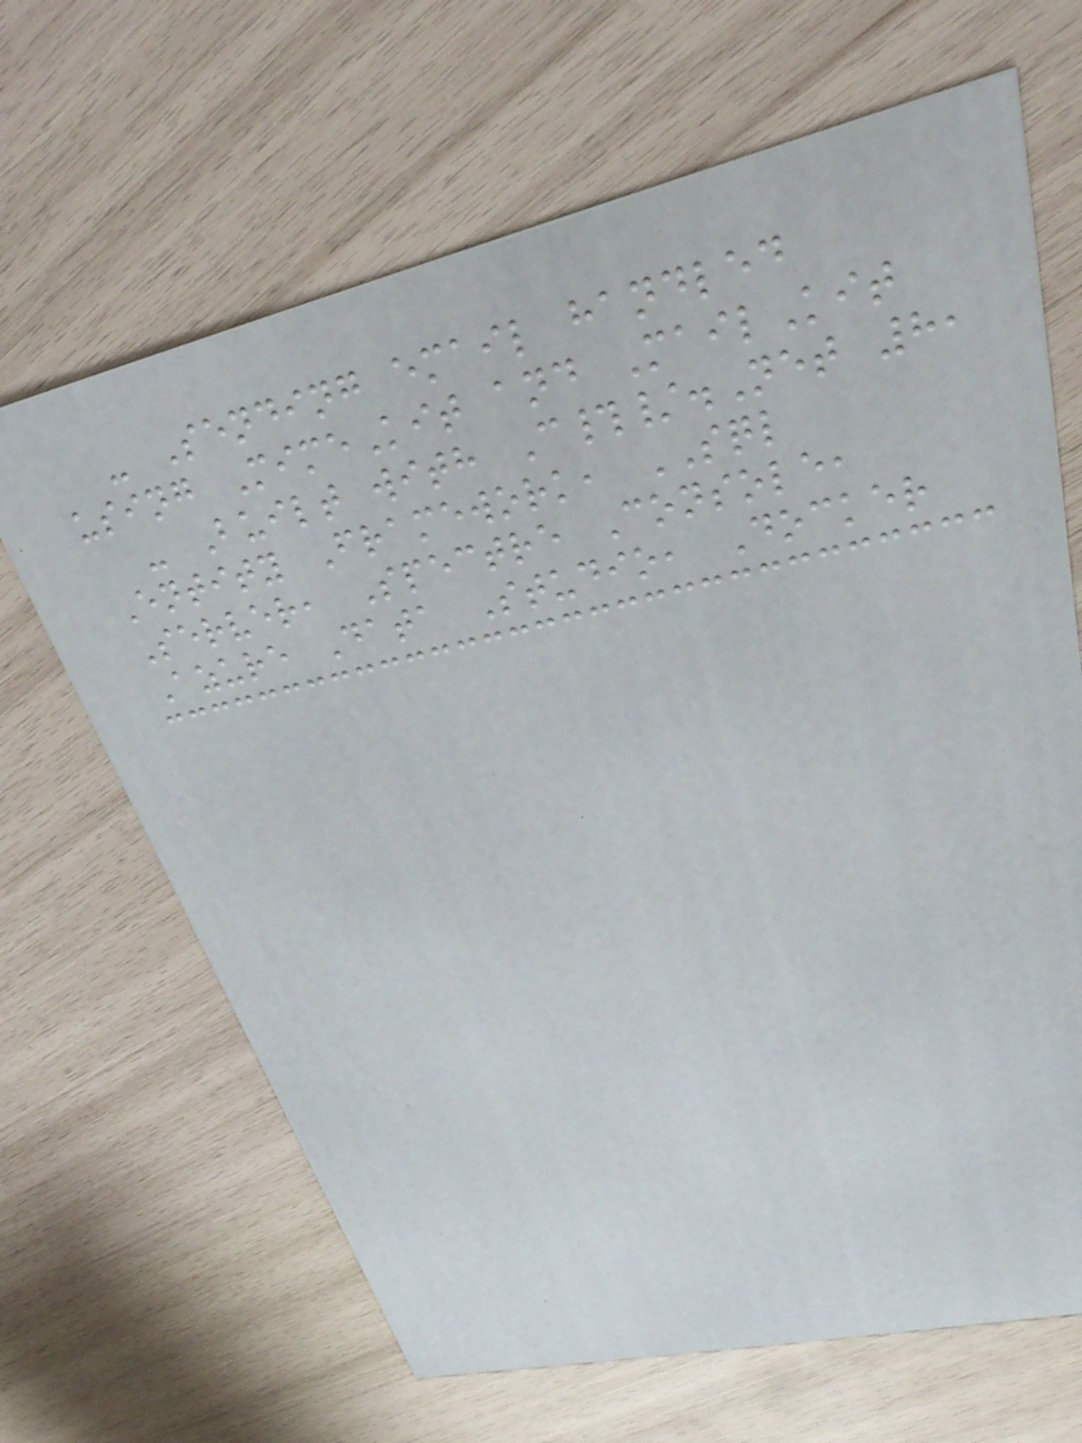- Sending email handled
using MimeKit and MailKit
- Built with C#/.Net 8,
Entity Framework, SQL
Server, Spectre Console,
Azure Data Studio, Docker
